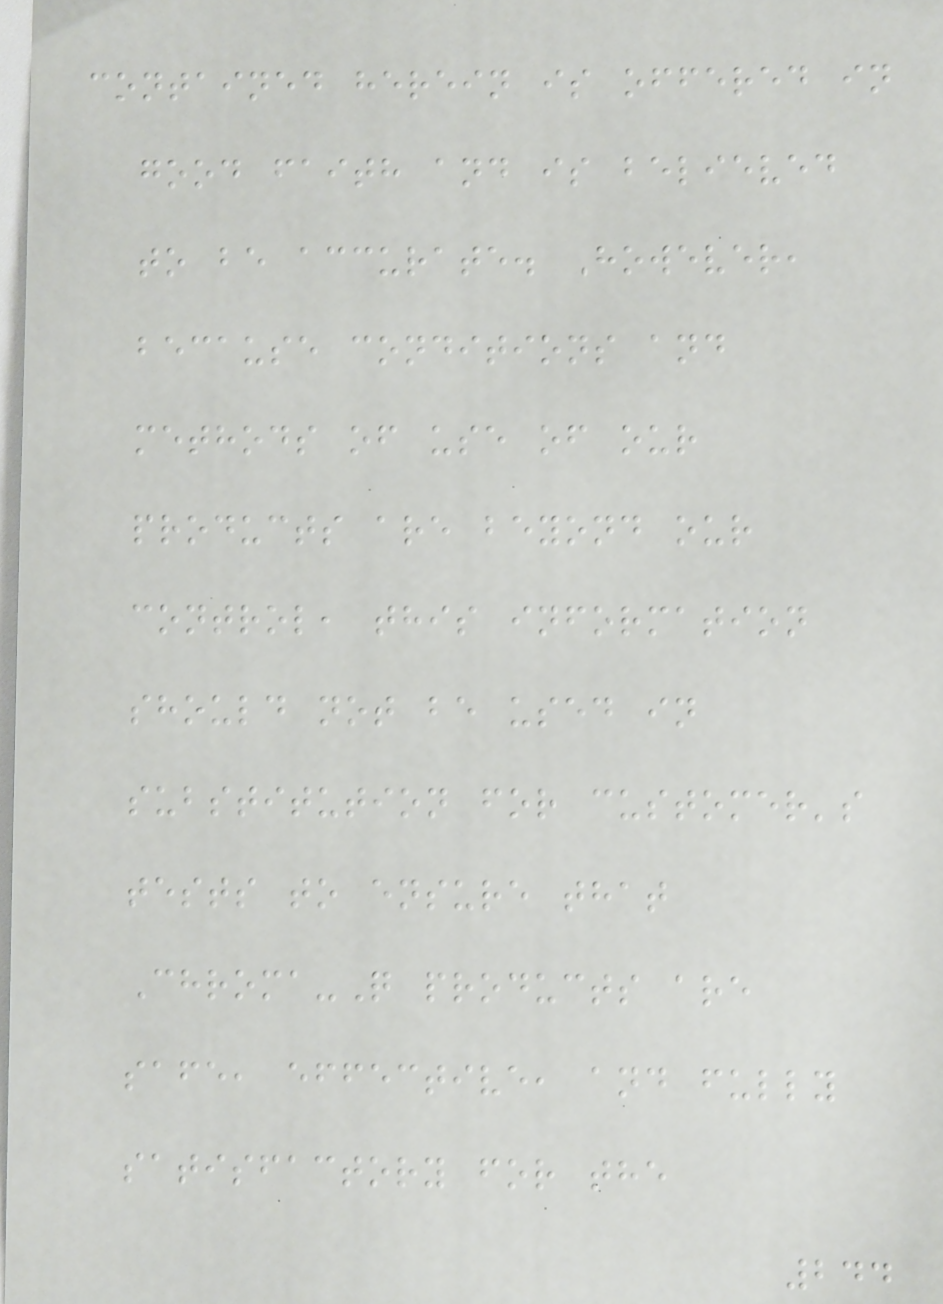contained herein is offered in
good faith and is believed
to be accurate. However,
because conditions and
methods of use of our
products are beyond our
control, this information
should not be used in
substitution for customer's
tests to ensure that
Chroma-Q products are
safe, effective, and fully
satisfactory for the
244
